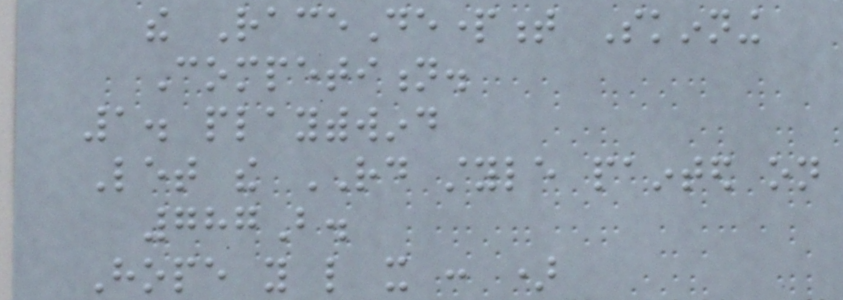the RaceDepartment Skinning
Competition.
1. playwithwind
Let the RD style painted on
787B.
Hope you like it : )
